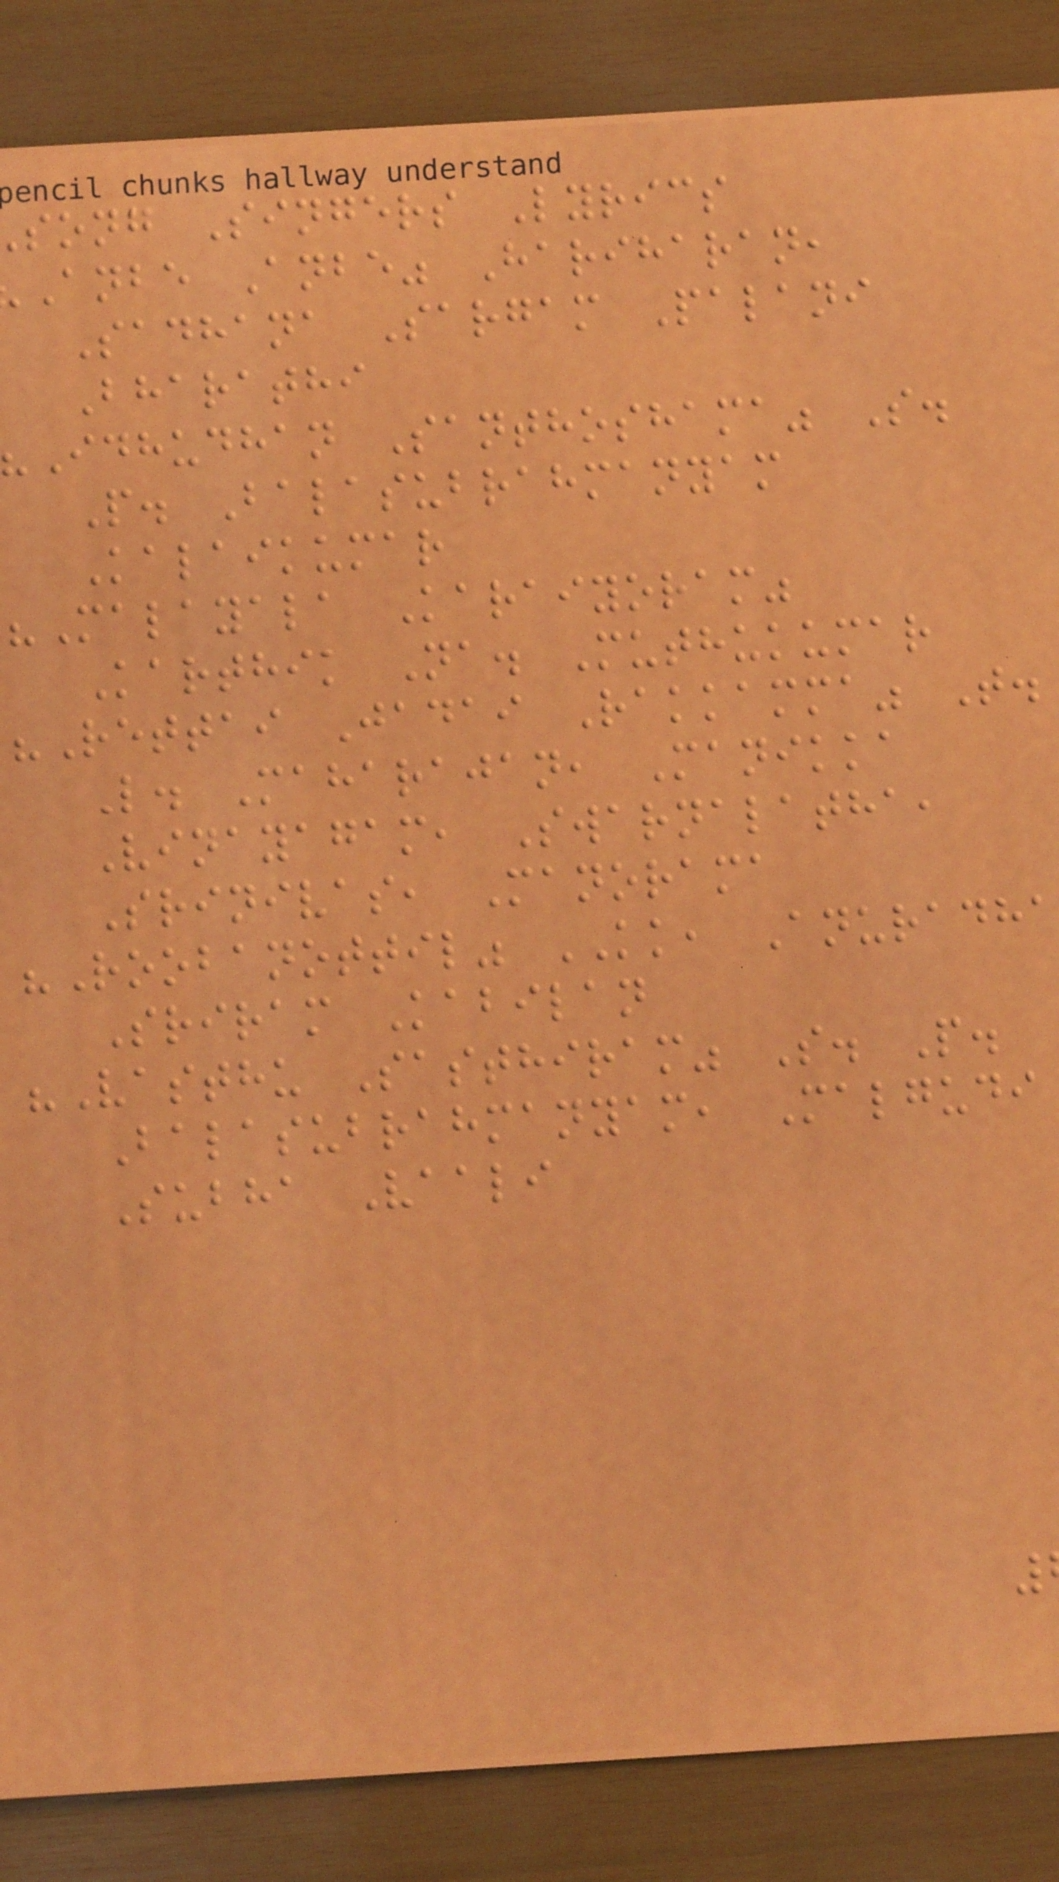song Singers Lyrics
Anbe Anbe" Hariharan,
Sadhana Sargam Palani
Bharathi
Idhudhan Santhoshama" S.
P. Balasubrahmanyam
Kalaikumar
"Malayala Karaiyoram"
Karthik Na. Muthukumar
"Rettai Jadai Rakkamma" T.
L. Maharajan, Manikka
Vinayagam, Swarnalatha,
Srinivas, Manorama
"Roobanottil" KK, Anuradha
Sriram Kabilan
"Vasthu Sasthiram" S. P.
Balasubrahmanyam, Malgudi
Subha Vaali
